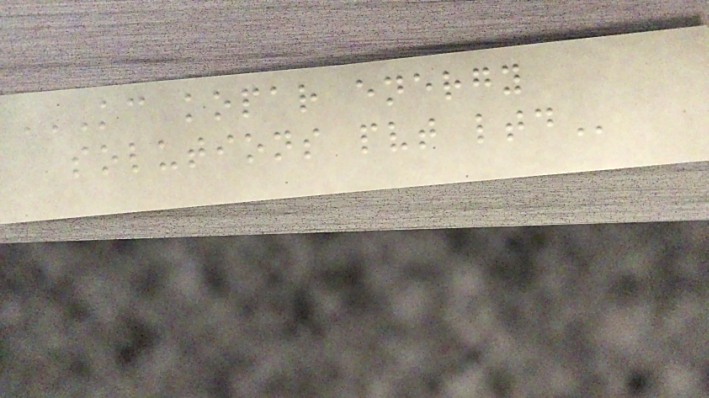KC KOPAR ENERGY
SOLUTIONS PVT LTD
